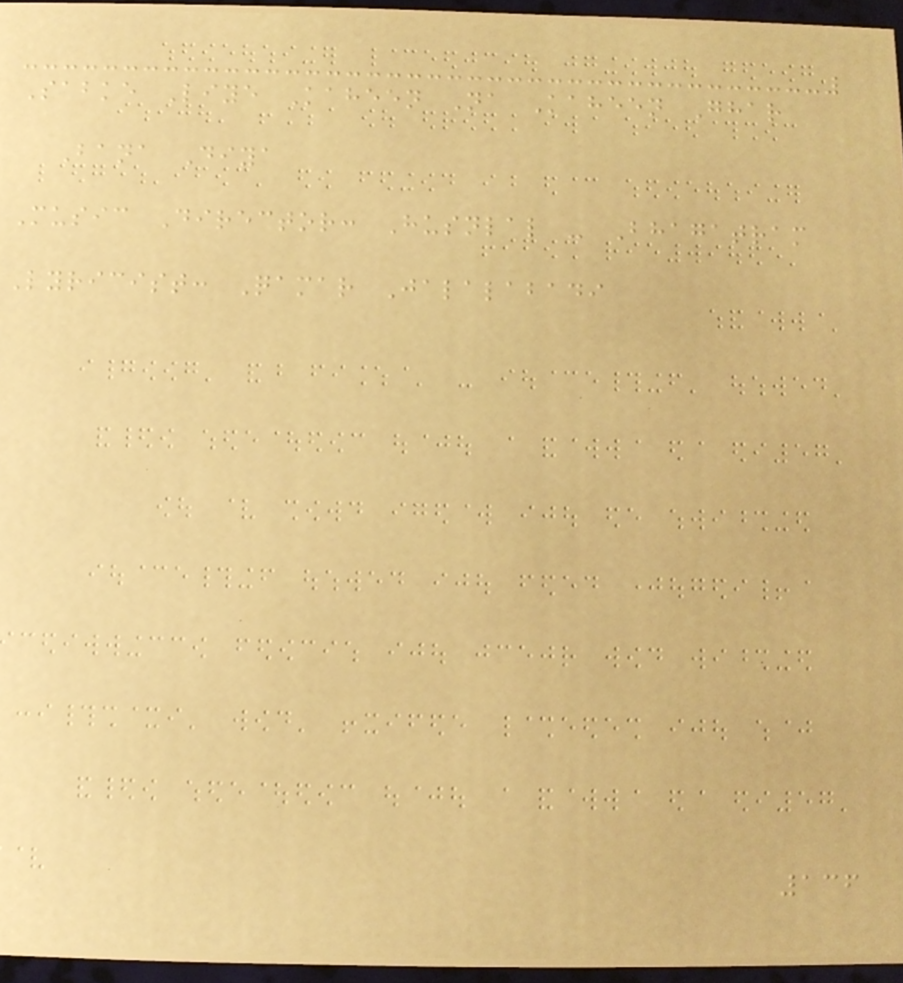Sabke Liye Kaheen Na Kaheen Ghar
Bana Diya
Music Director: Husnlal - Bhagatram
Lyricist: Qamar Jalalabadi
136
